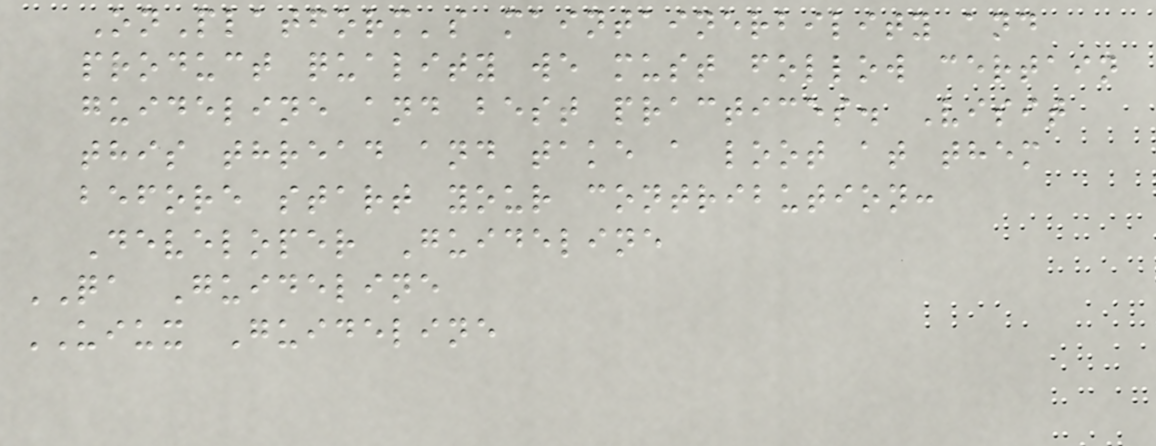OnPlatform's maintainerbility and
product quality we must follow certain
guideline and best practices. Visit
this thread and take a loot at them
before start your contribution:
Developer Guideline
QA Guideline
UIUX Guideline
